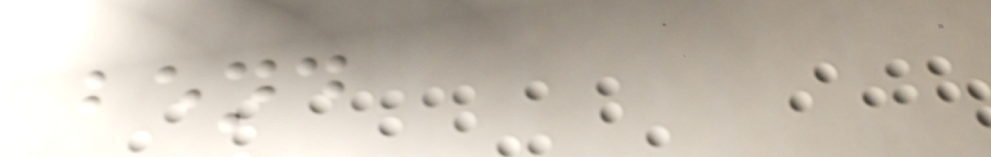bend
